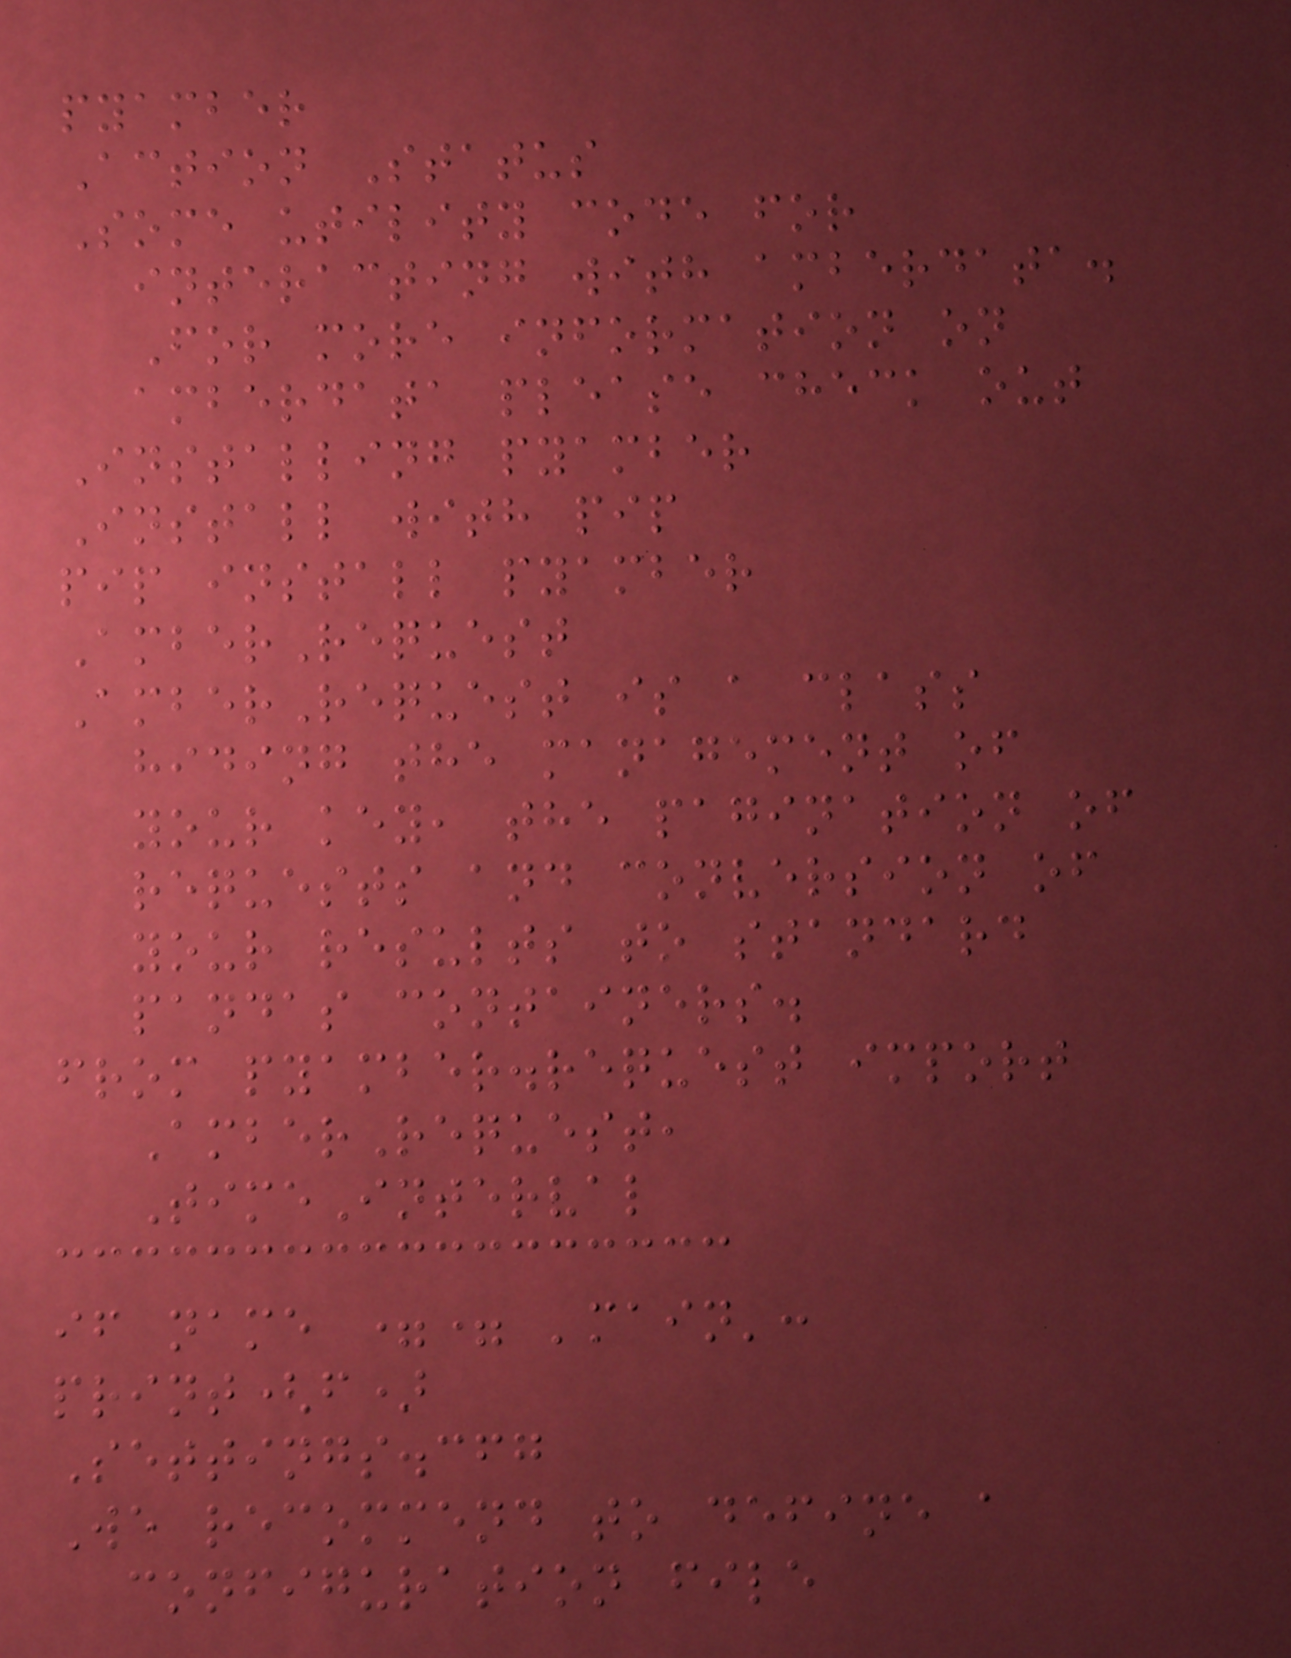pyamber
Action Status
Some utility code for
interacting with amberdata.
For more information on
amberdata please check out
Installing pyamber
Install with pip
pip install pyamber
AmberRequest
AmberRequest is a class
hiding the management of
your key, the pagination of
requests and conversion of
your results to standard
pandas containers.
from pyamber.request import
AmberRequest,
TimeInterval
if name == 'main':
print(f)
Settings.cfg
We recommend to define a
configuration file
